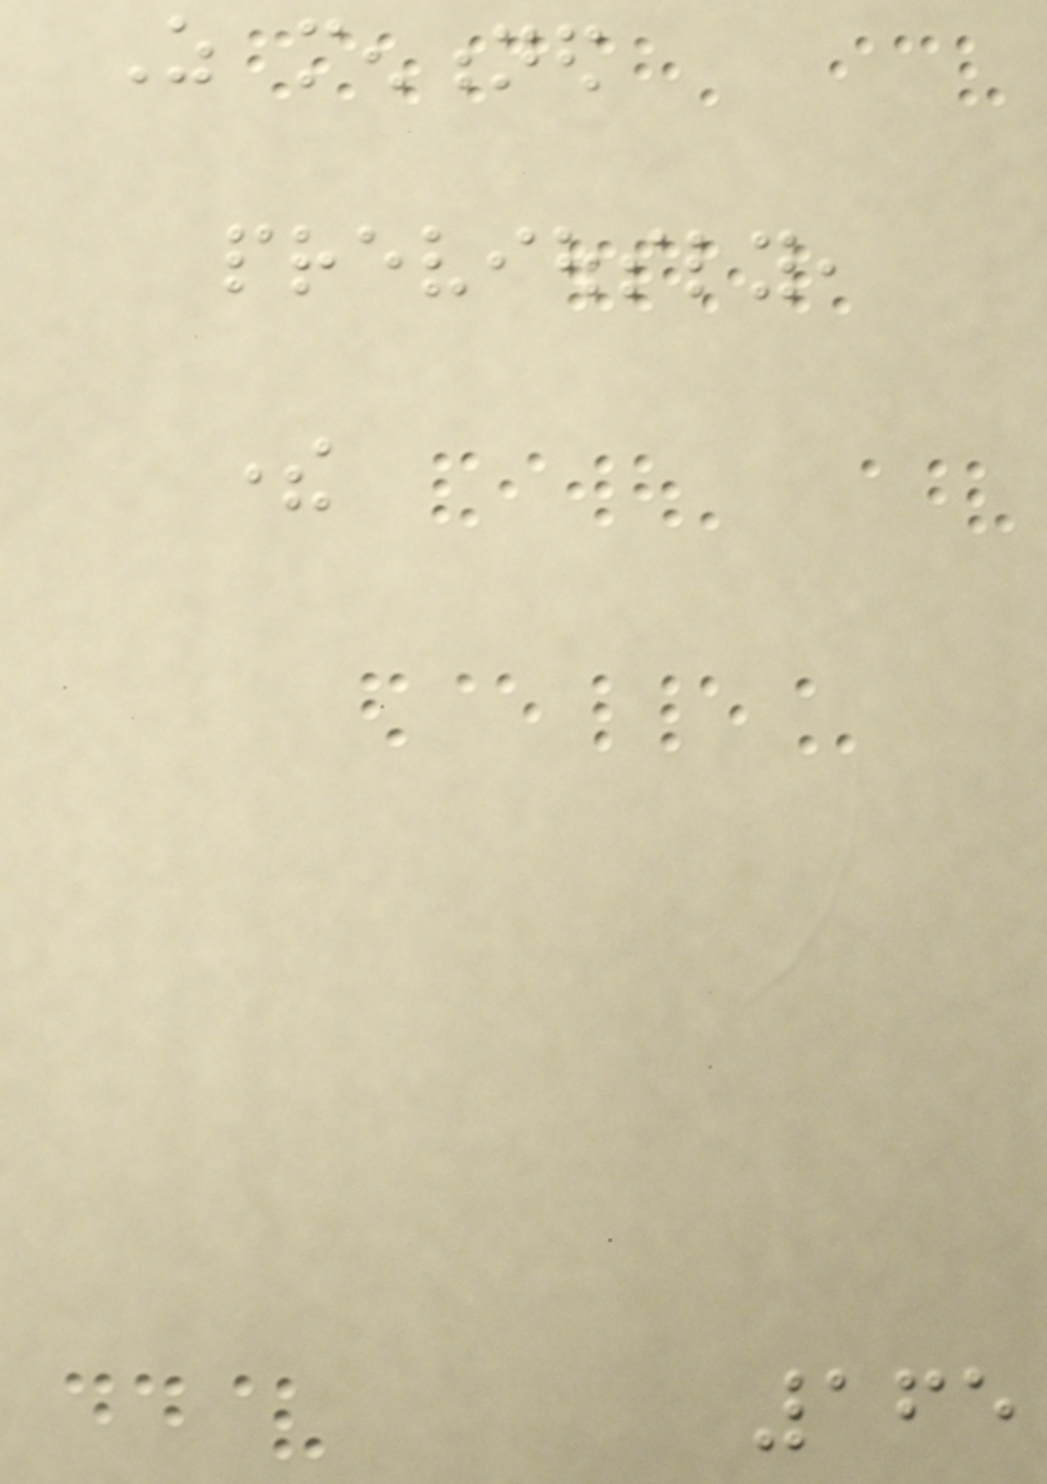As mentioned
previously,
there
165
